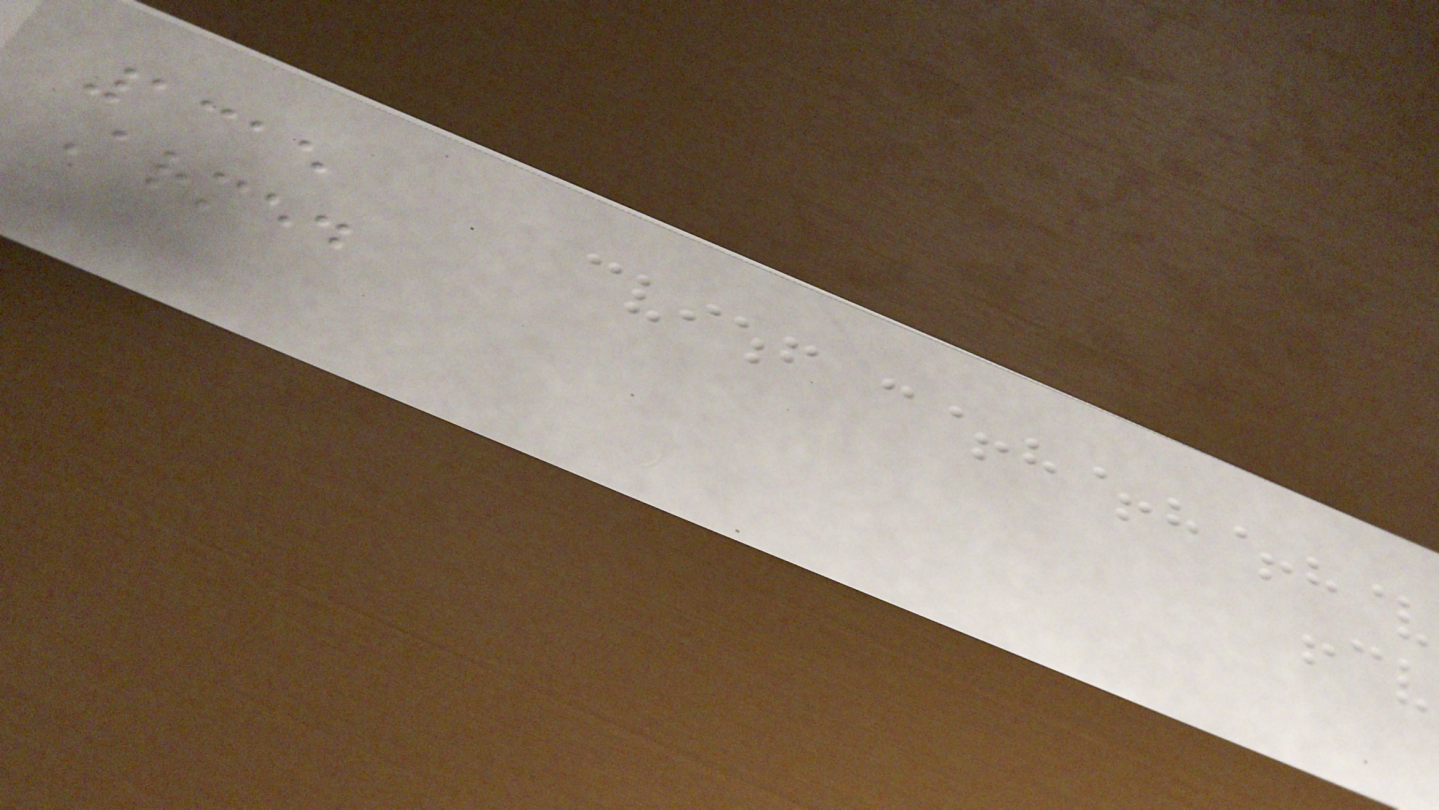1315
Armed
